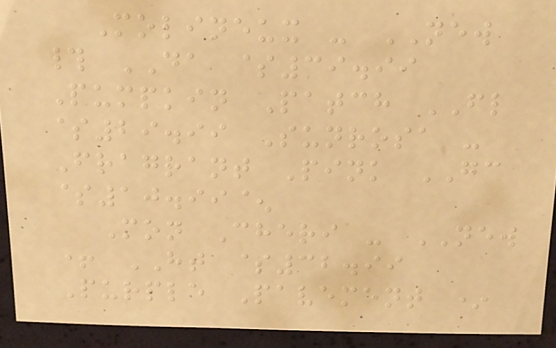Molineux - NEW
# DA $39.99
Pumpkin Patch FL
$29.99 Sunrosa -
Fragrant Pink GC
$10.99^
Mon Cheri - NEW
+ HT $32.99
Purple Pavement *
